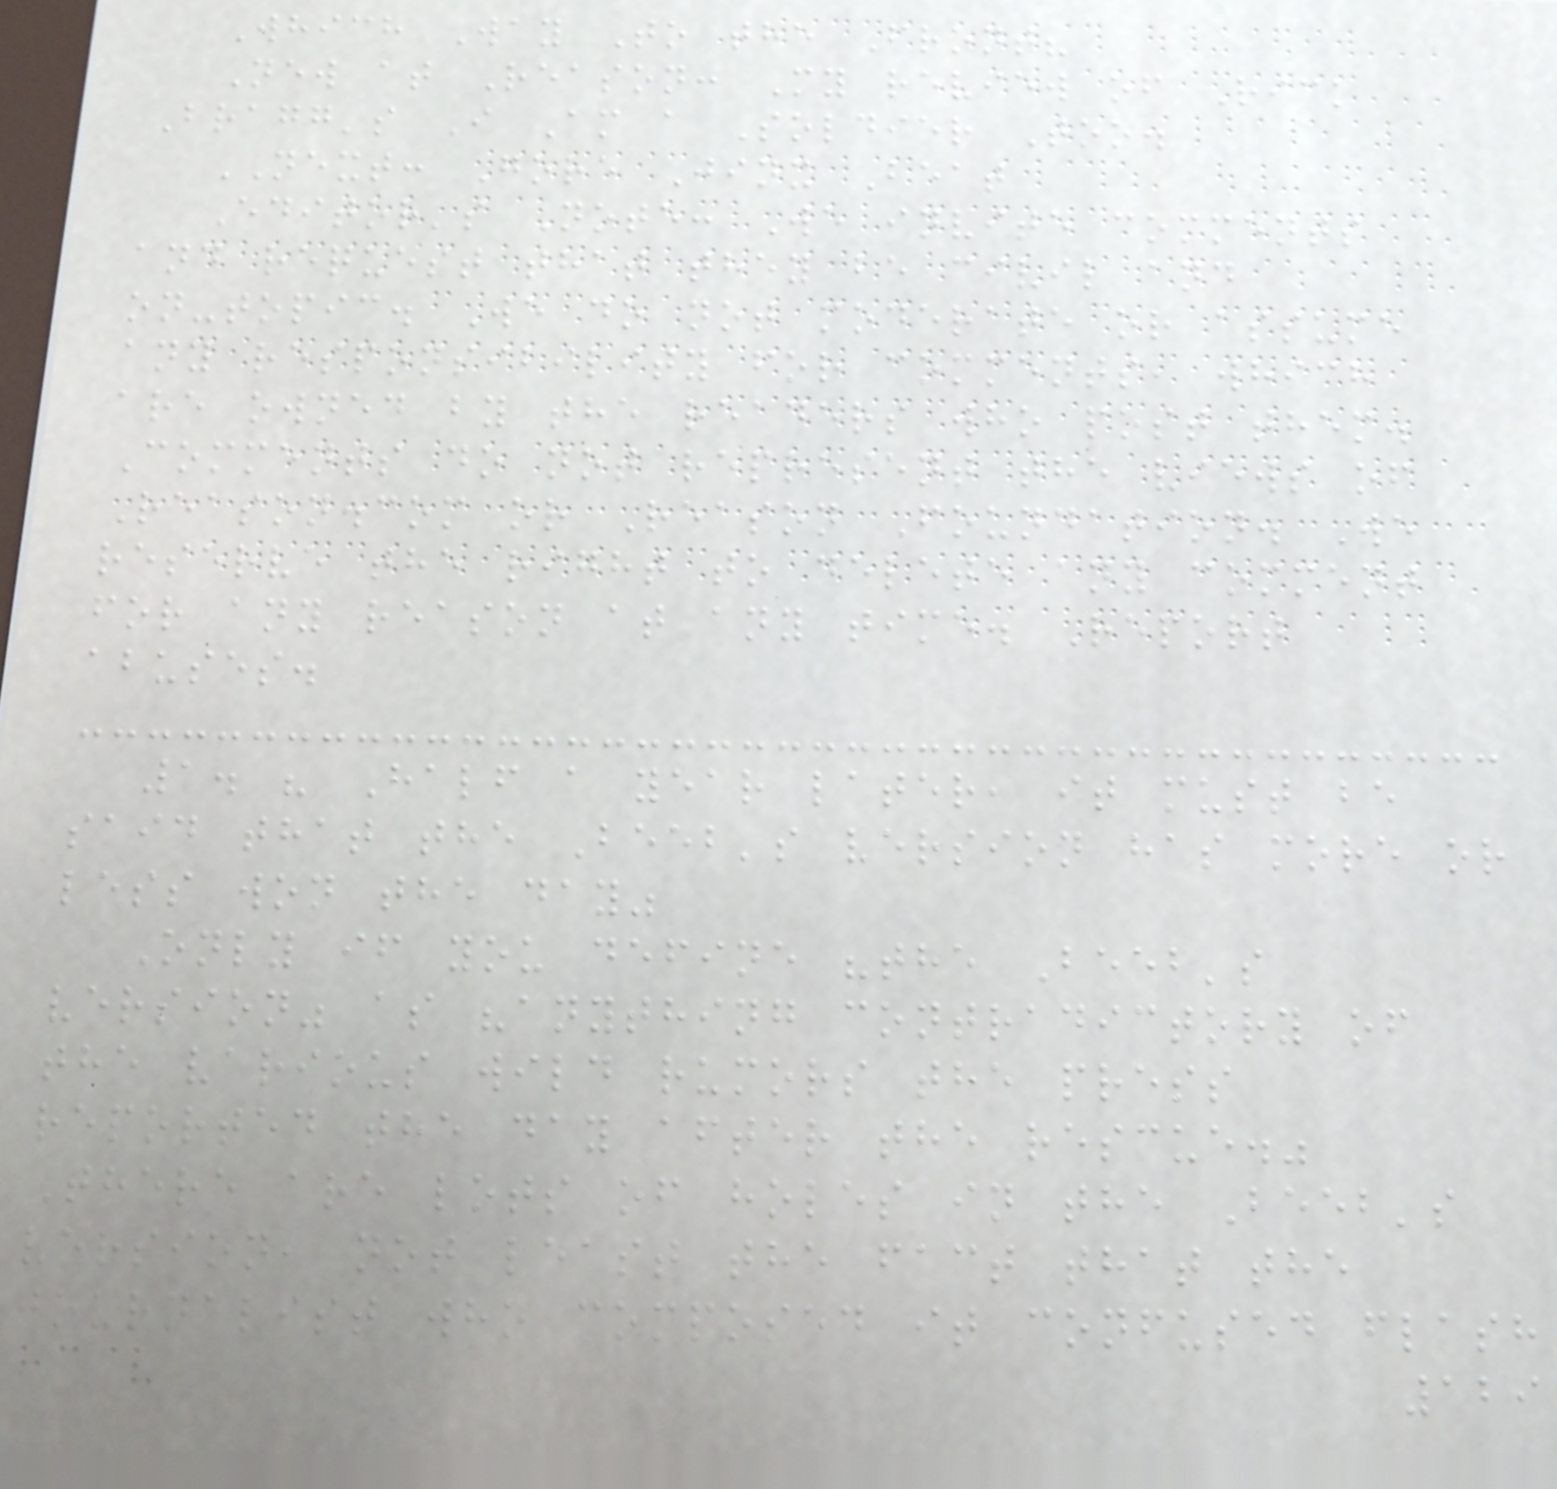Which Way To the Front?
New at Reason: My review of Rick
Bragg's I Am a Soldier Too.
NEXT: Gore Jinx Beat
Editor's Note: We invite comments
and request that they be civil and
on-topic. We do not moderate or assume
any responsibility for comments, which
are owned by the readers who post them.
Comments do not represent the views of
Reason.com or Reason Foundation. We
reserve the right to delete any comment
for any reason at any time. Report
abuses.
1. " Half a year later, it must be
said that the Beeb's version has more or
less won the day"
Only if you define "the Beeb's
version" as "anything contradictory of
the various wild rumors the press
reported the day after the rescue."
There are lots of holes in the Beeb's
version, not least the fact that the
journalist who composed it confused flash
129
